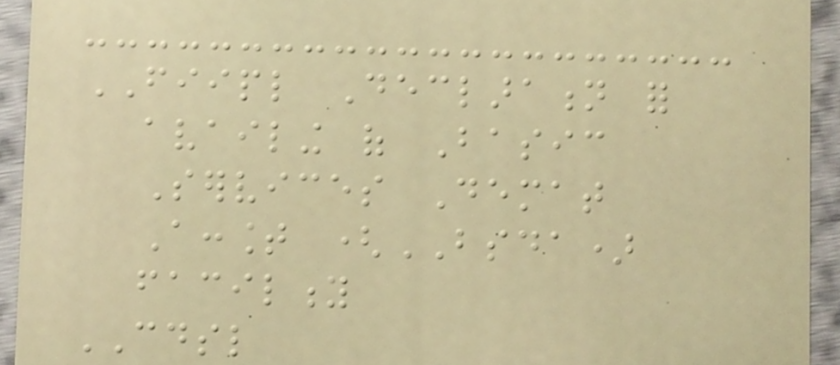FIIPL Declaration for
availing of Basic
Services Demat
Account (BSDA)
facility
CDSL
